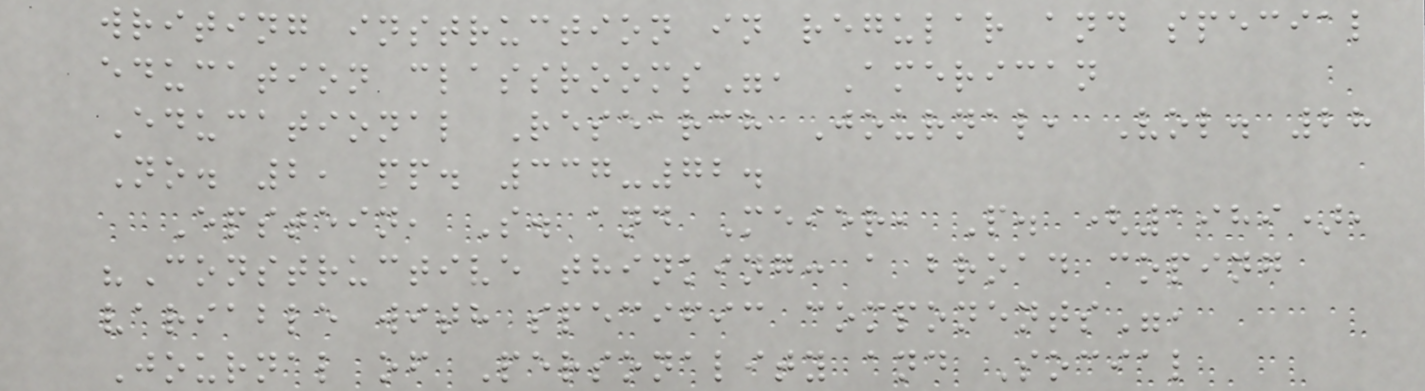writing instruction in regular and special
education classrooms", American
Educational Research Journal, Vol. 28
No. 2, pp. 337-72.
Epstein, S. and Meier, P. (1989),
"Constructive thinking: a broad coping
variable with specific components",
Journal of Personality and Social
